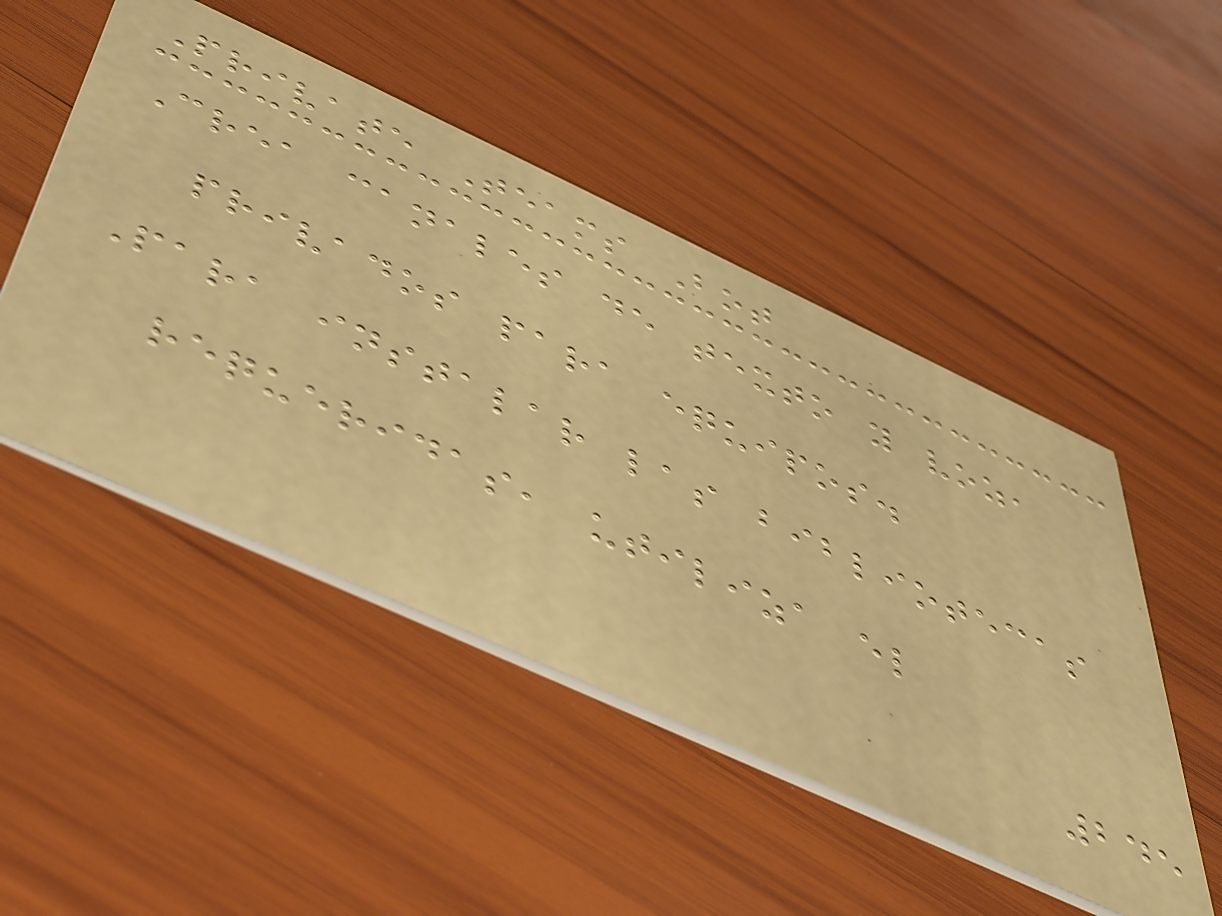Private Teams Bot
Crea canales de texto y voz,
privados para equipos.
Para instalar las bibliotecas
requeridas, utiliza el
245
